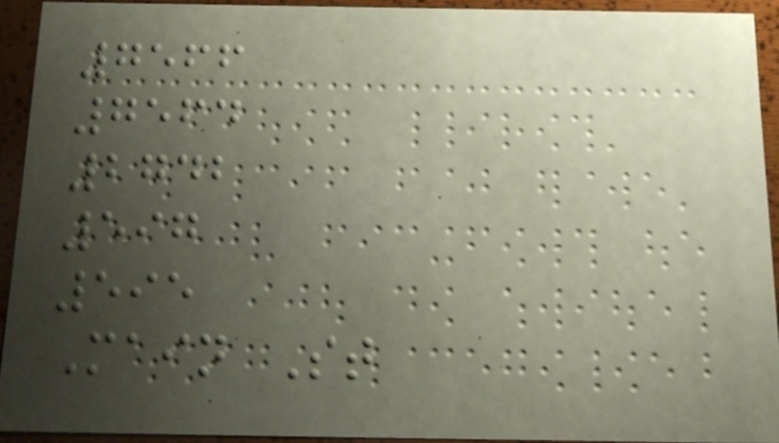7566
7564
2742
597
595
Main St
